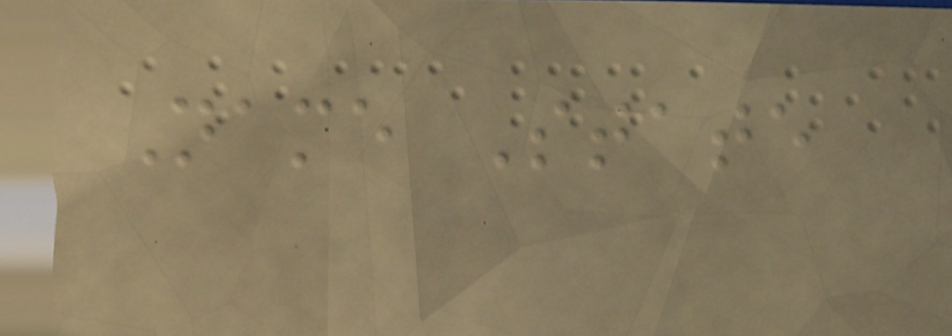Name State
